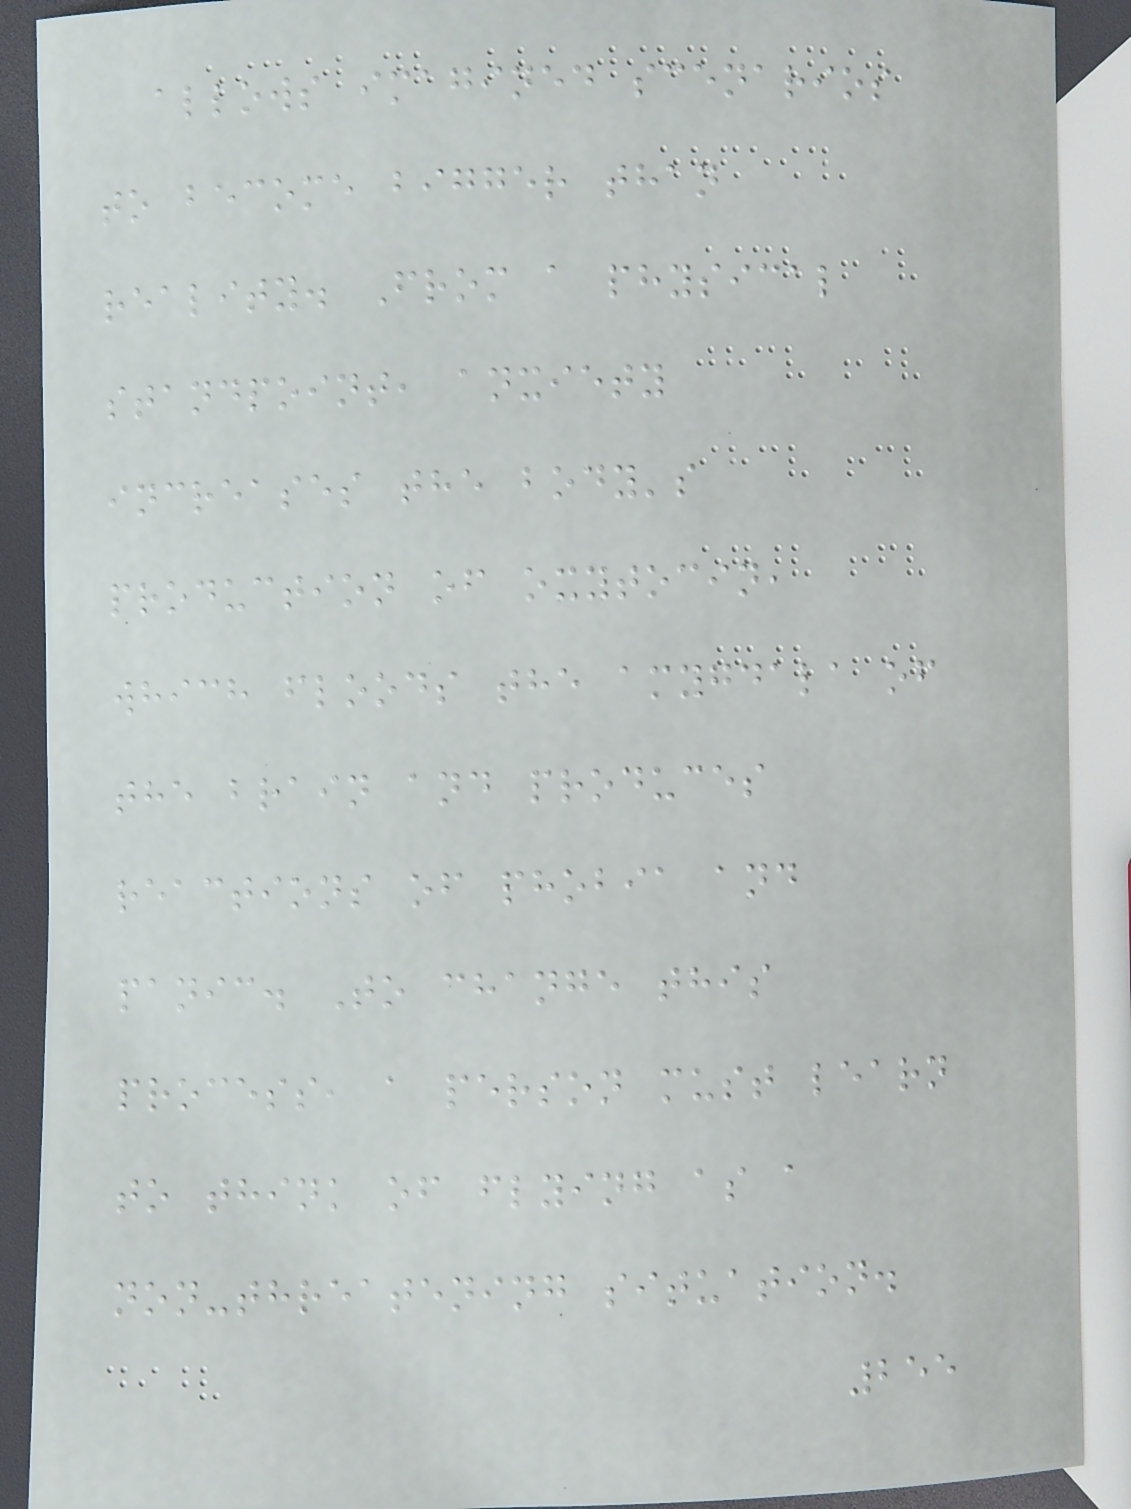allows imagined scenarios
to become bigger than
reality. From a physical
standpoint, anxiety
increases the body's
production of oxytocin,
which floods the amygdala of
the brain and produces
reactions of phobia and
panic. To change this
process, a person must learn
to think of flying as a
non-threatening situation.
255
